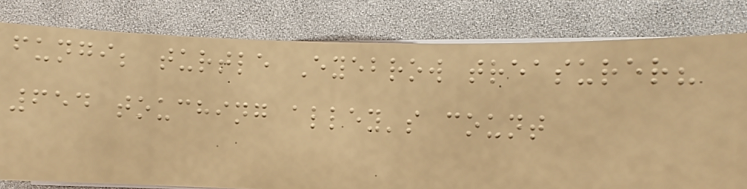fungi; turtle Eyebrow treasurer?
654 touching alley's count
